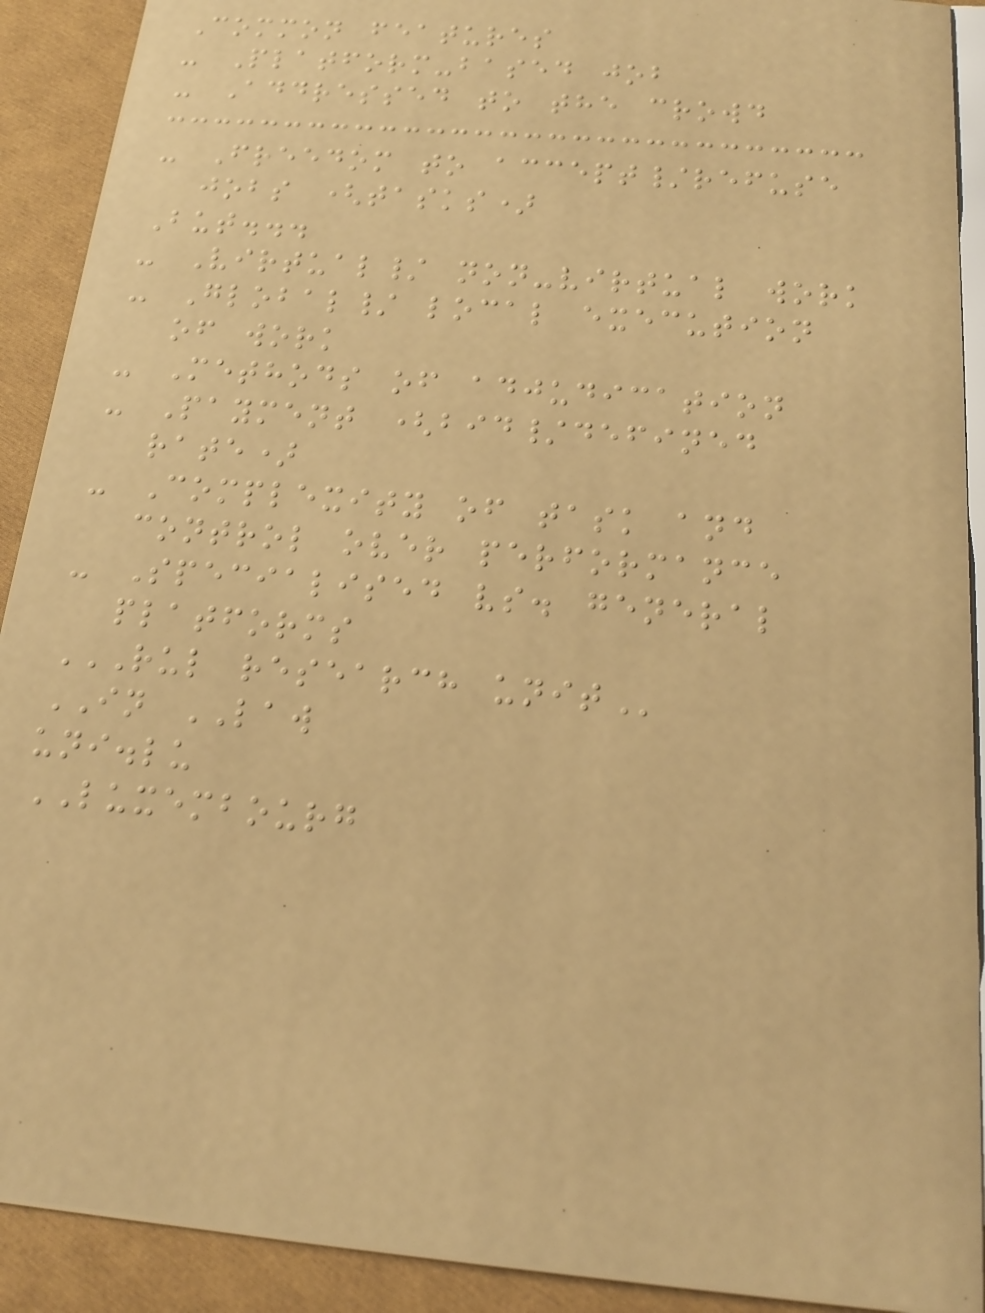Common features
- Platform-based job
- Addressed to the crowd
- Freedom to accept/refuse
jobs (tasks)
But...
- Virtual/ non-virtual work
- Global/ local execution
of work
- Methods of adjudication
- Payment (bid/defined
rate)
- Complexity of task and
control over performance
- Specialised vs. general
platforms
RUL RESEARCH UNIT
IN LAW
uni.lu
LUXEMBOURG
